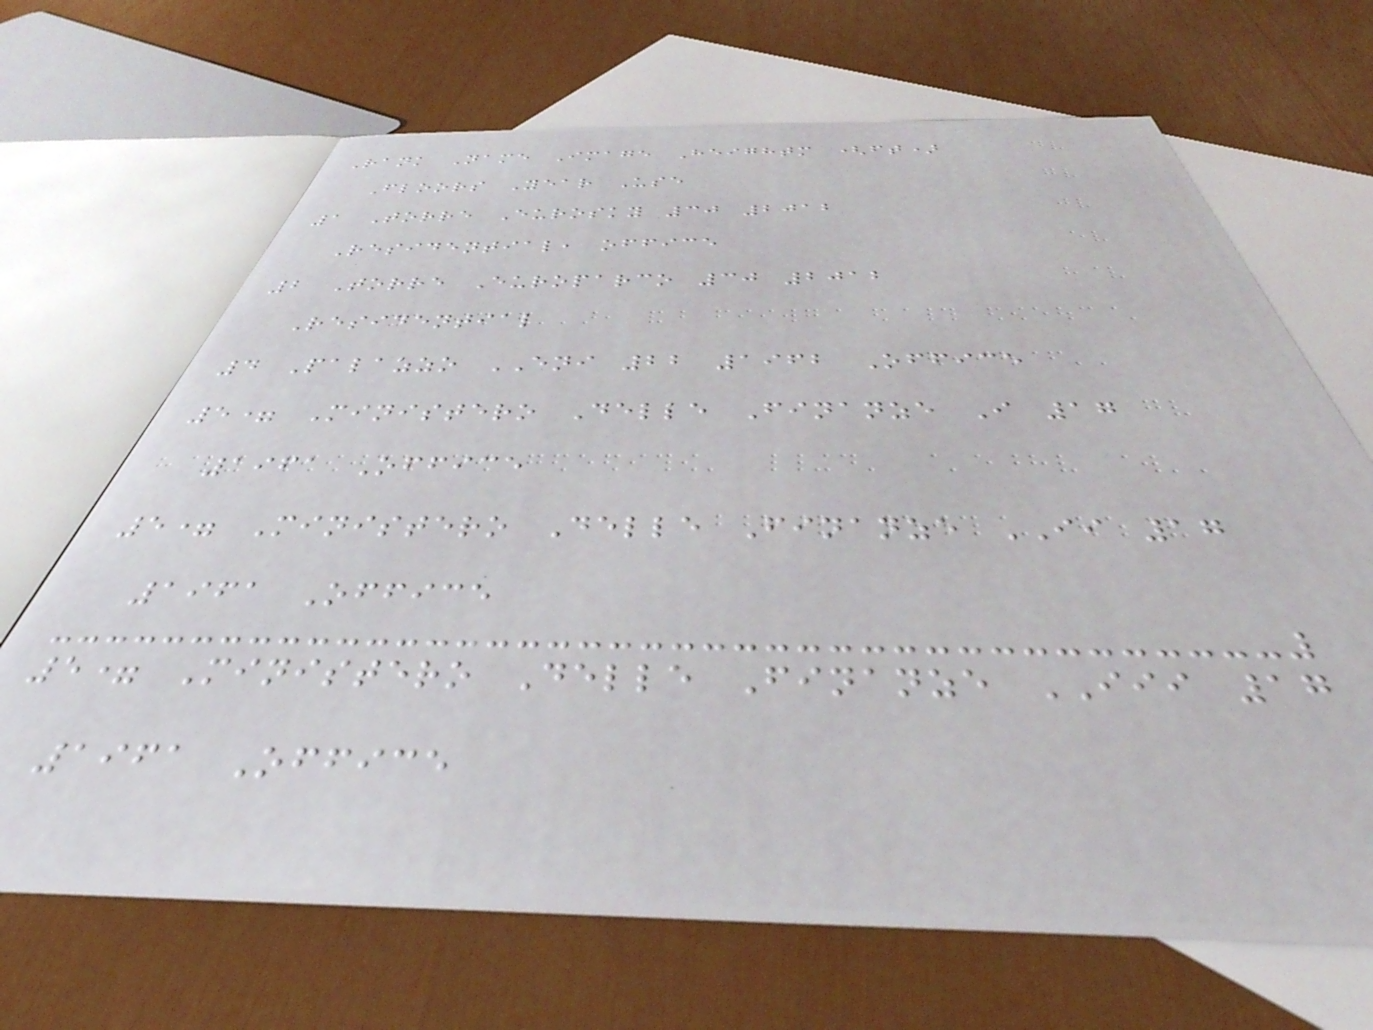Rank Name Image Heightm (ft)
Floors Year Use
1 Torre Eurosky 30 2012
Residential, office
2 Torre Europarco 30 2012
Residential
4 Palazzo ENI 22 1962 Office
5= Ministero Delle Finanze I 17
1961 Office
5= Ministero Delle Finanze II 17
1961 Office
5= Ministero Delle Finanze III 17
1961 Office
